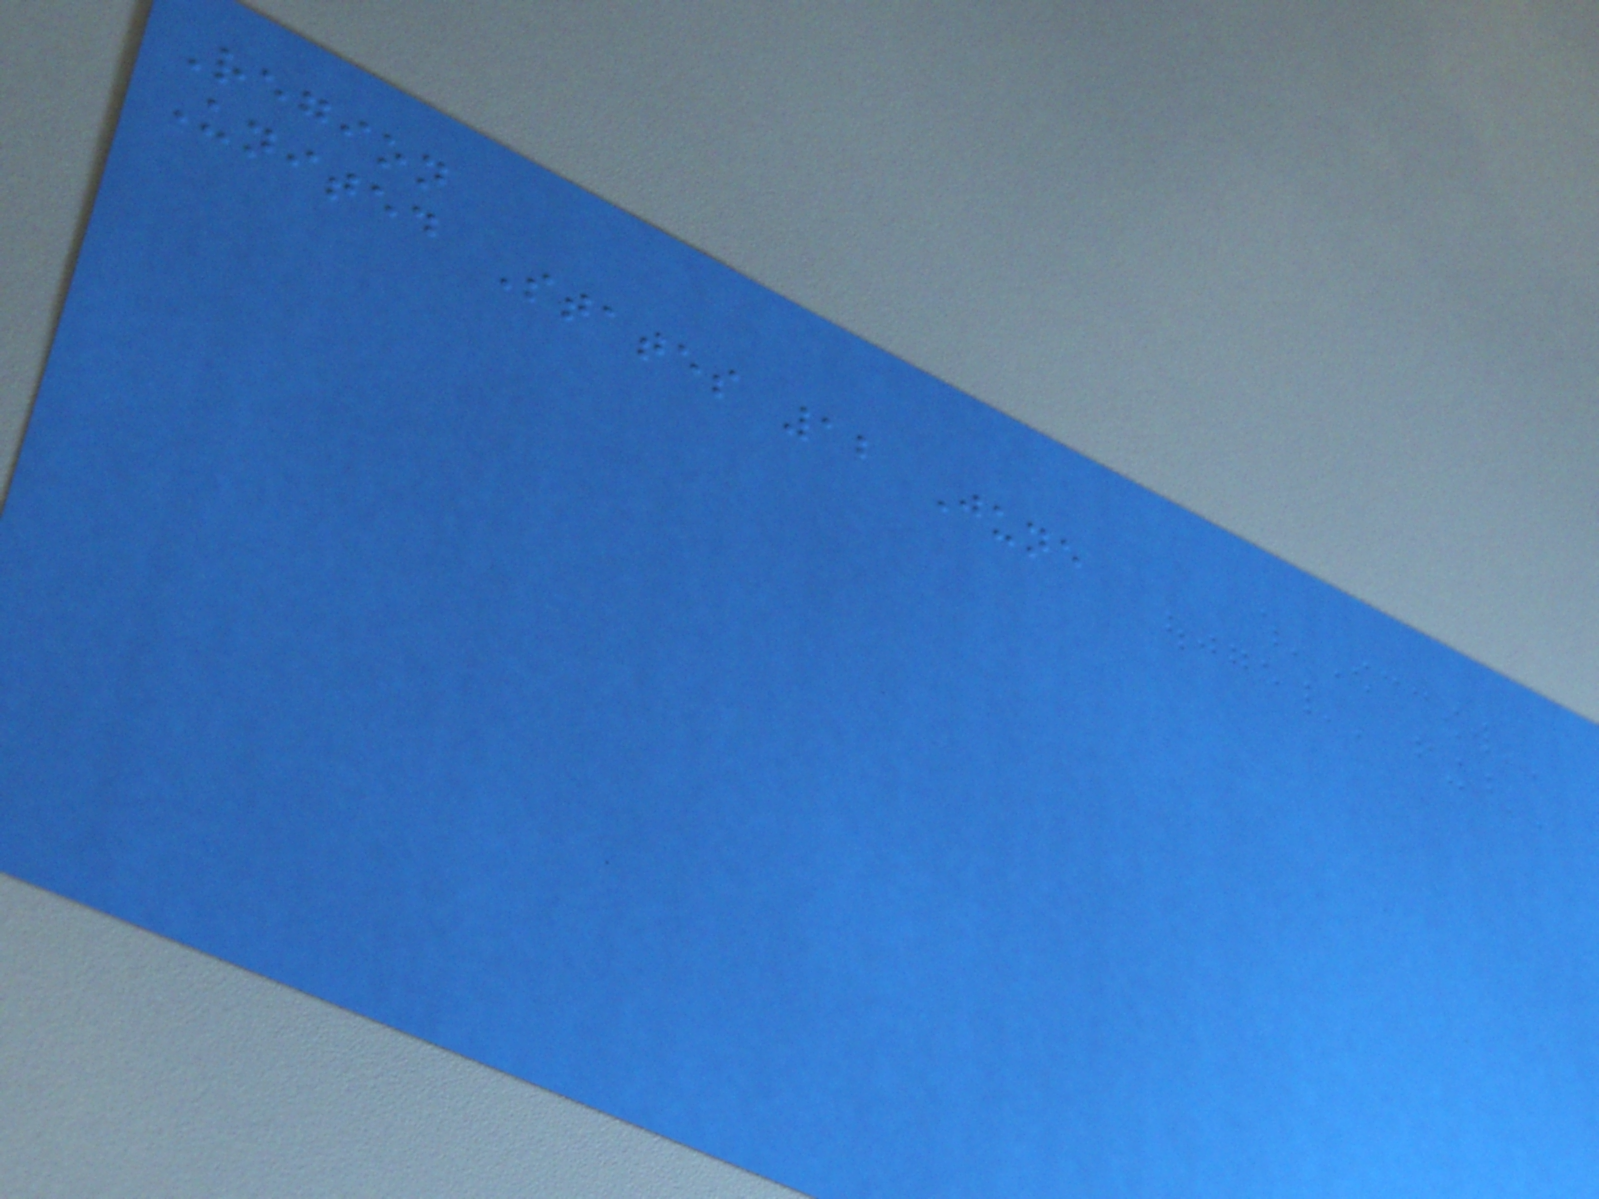Region
United States 12 June
